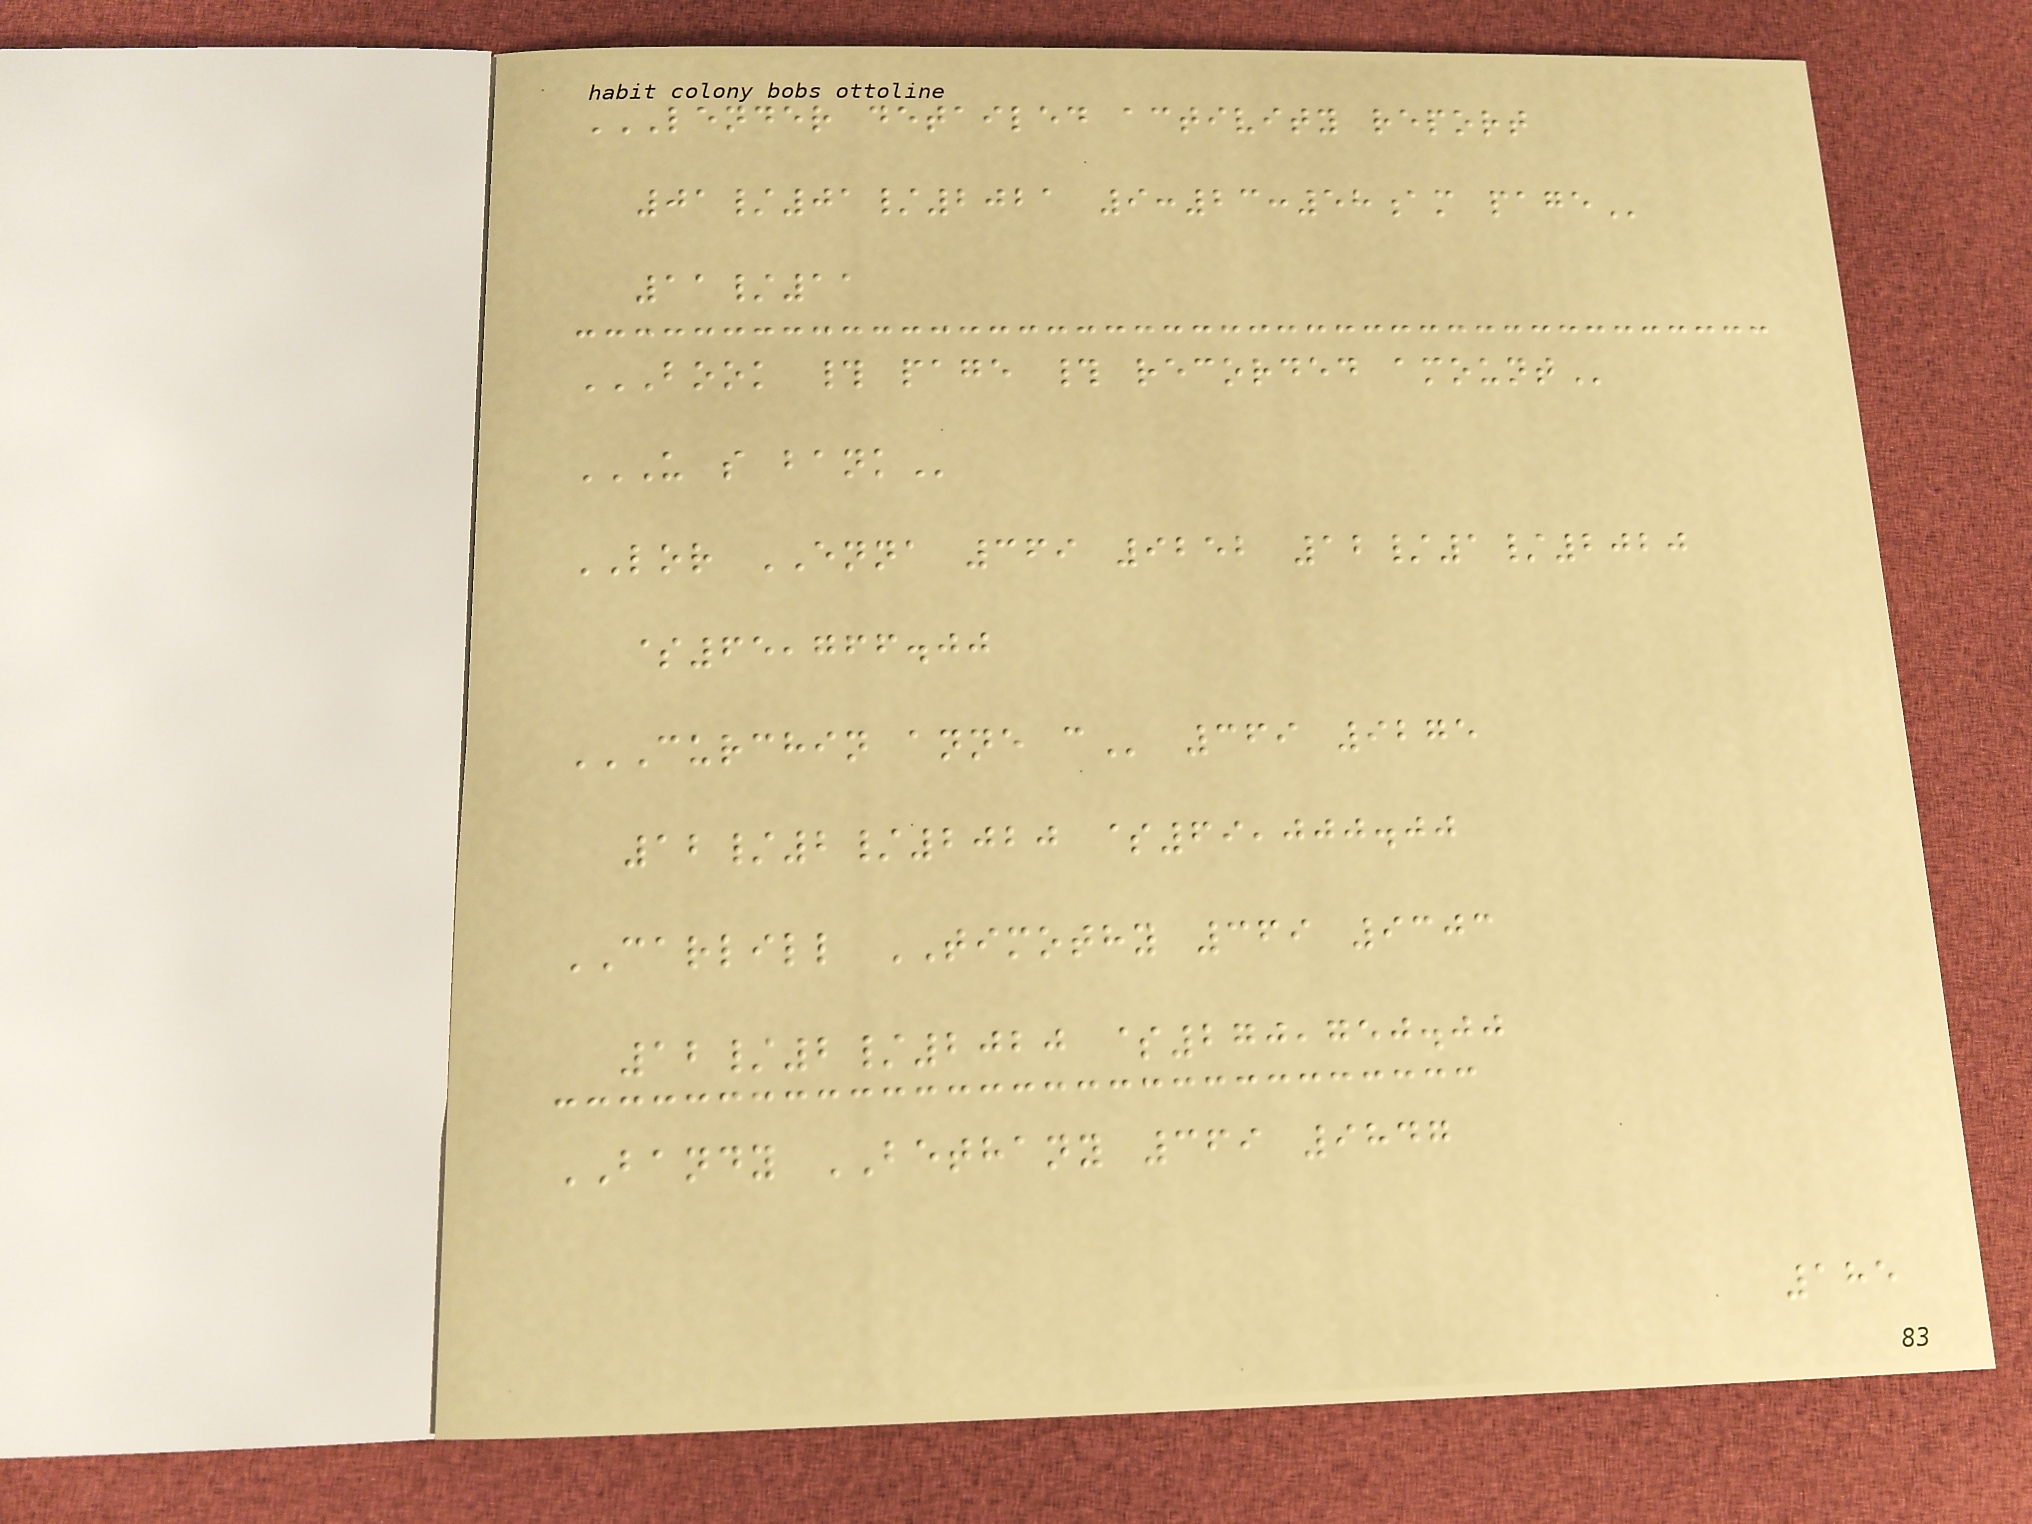LENDER DETAILED ACTIVITY REPORT
01/01/2021 9:23:58AM PAGE
11/11
BOOK # PAGE # RECORDED AMOUNT
U S BANK
LOR ENNA 369 9252 12/1/2020
$65,766.00
CURCHIN ANNE C 369 9275
12/2/2020 $69,000.00
CARLILL TIMOTHY 369 9303
12/2/2020 $270,750.00
BANDY BETHANY 369 9847
185
